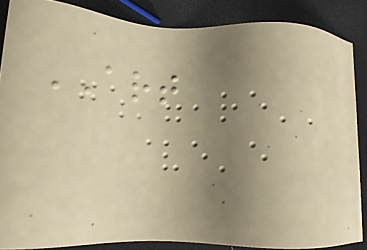ART
